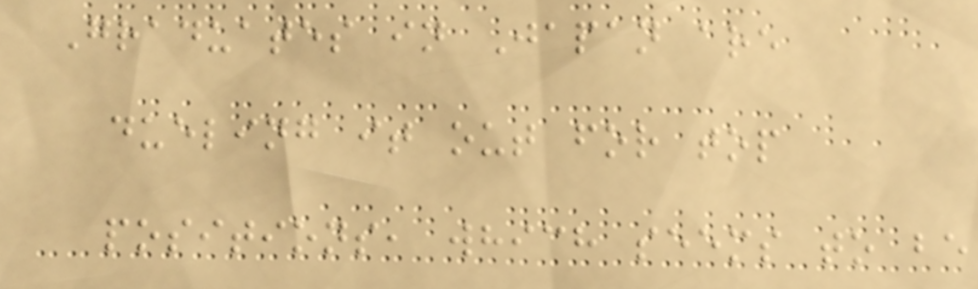Graduates in Japan are
dueling it out for top
positions, which seems to be
